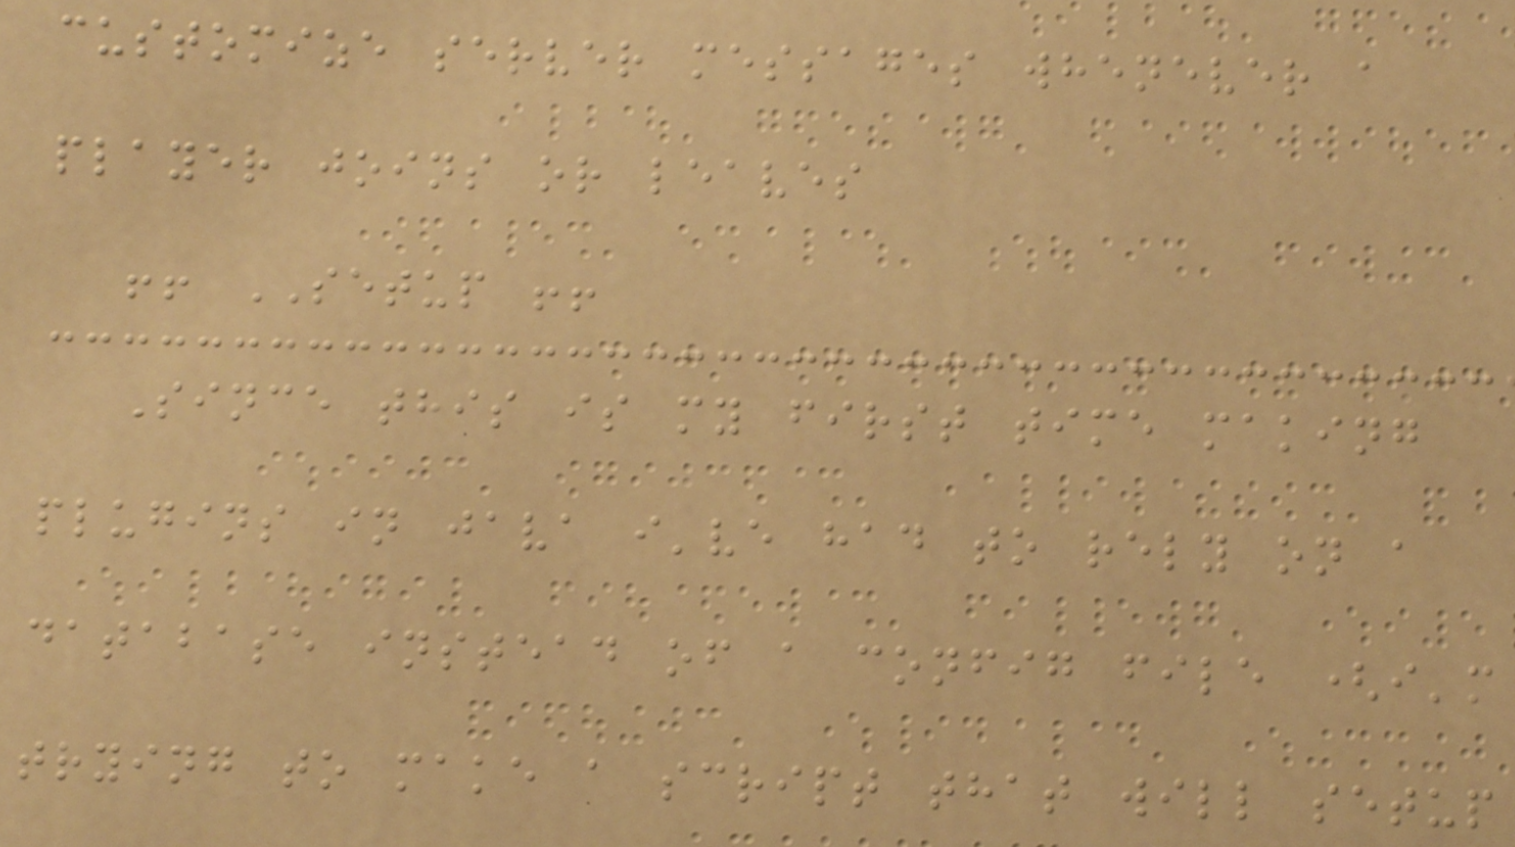customize server messages whenever a
player joins or leaves
!! SETUP !!
Since this is my first time making
plugins in java i've had to rely on a
database instead of a config file (i'm
trying to make a script that will setup
